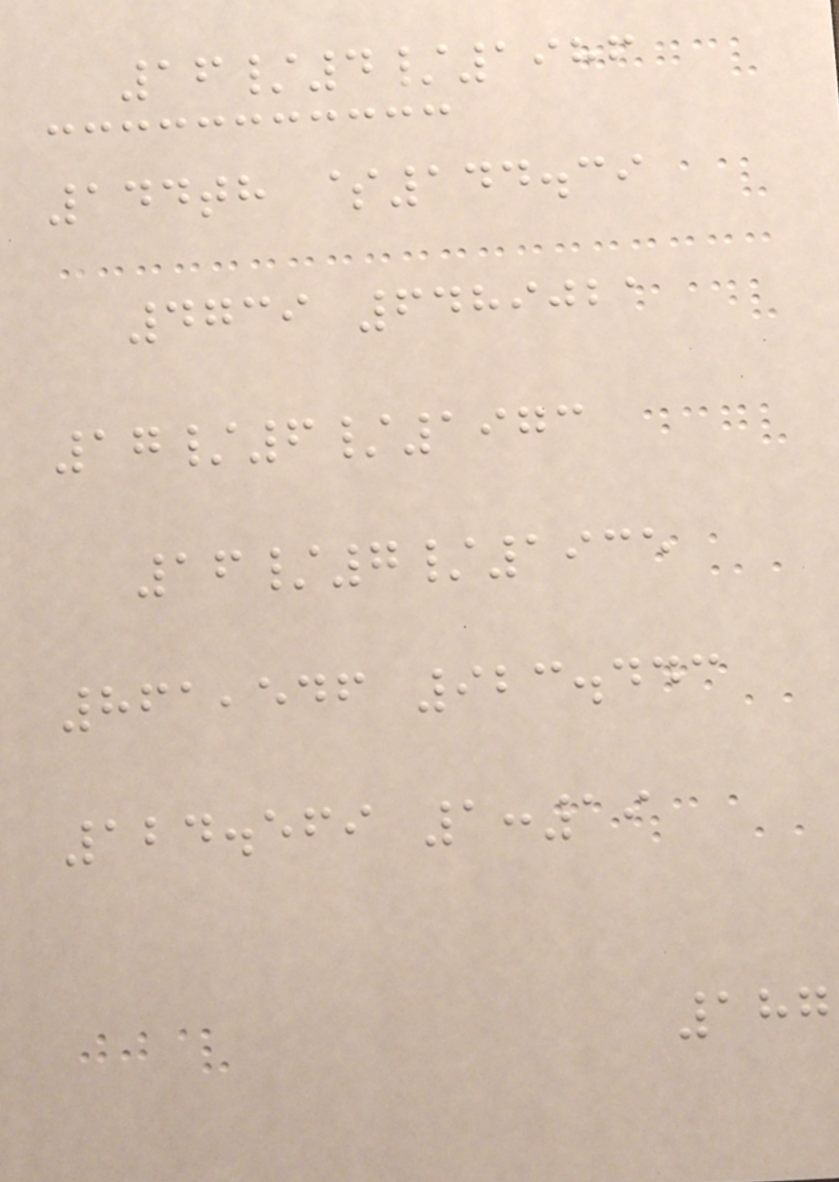16/4/1986
144th $144.39
4739 6489021
17/6/1973
16/7/1935
861,546 923.443
124.569 1:19
187
